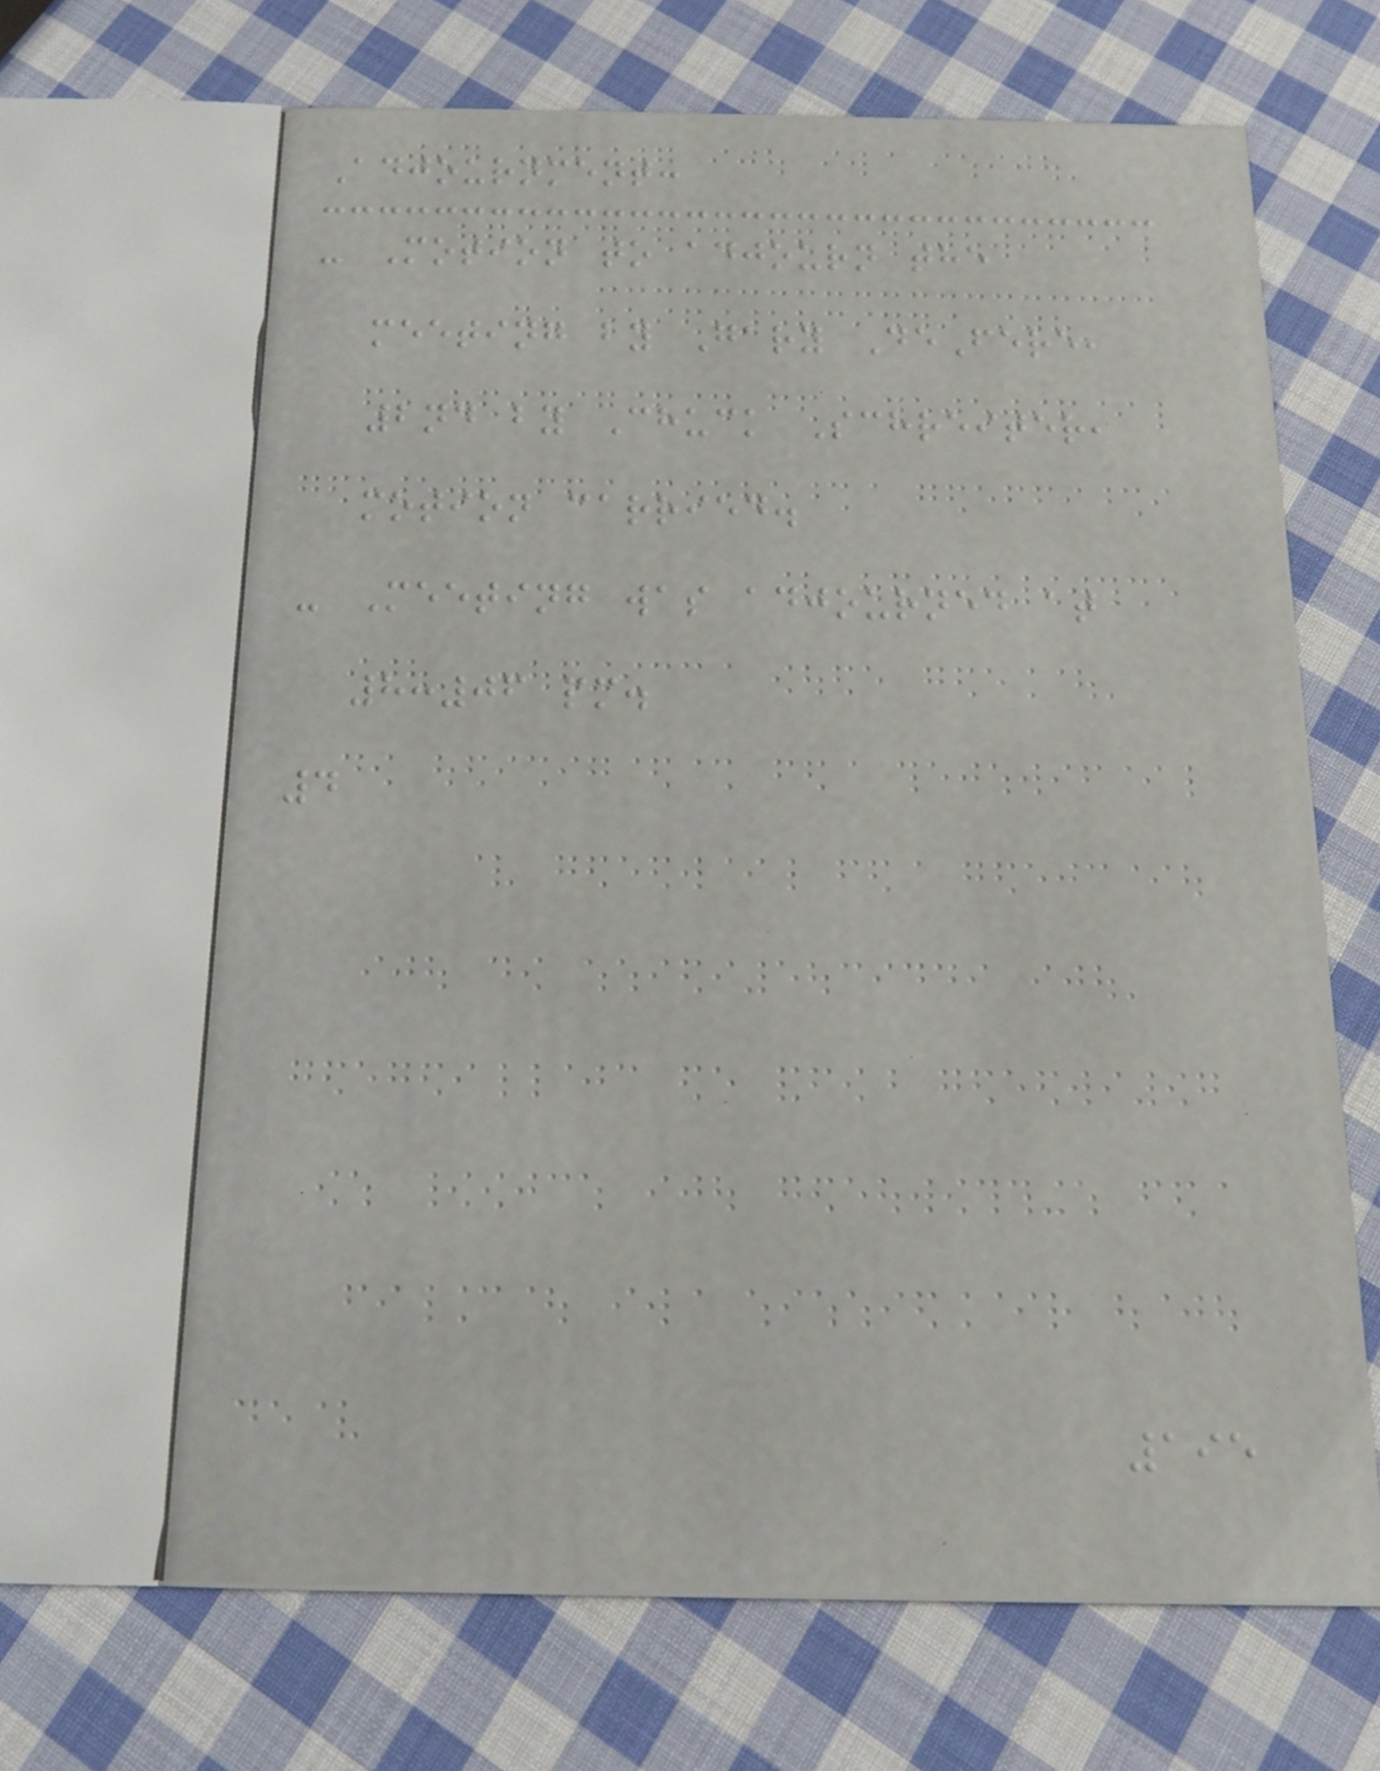Adjournment:
- Motion to adjourn the
meeting by Gary DeFere,
2nd by Chuck Schreiter,
motion carried.
- Meeting was adjourned at
8:06 pm.
4
195
